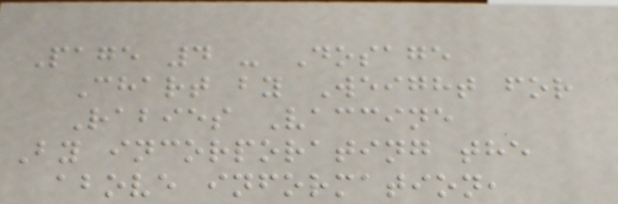Page 4 - Dosage
Chart by Weight for
Rabies Vaccine
By incorporating the
above information,
